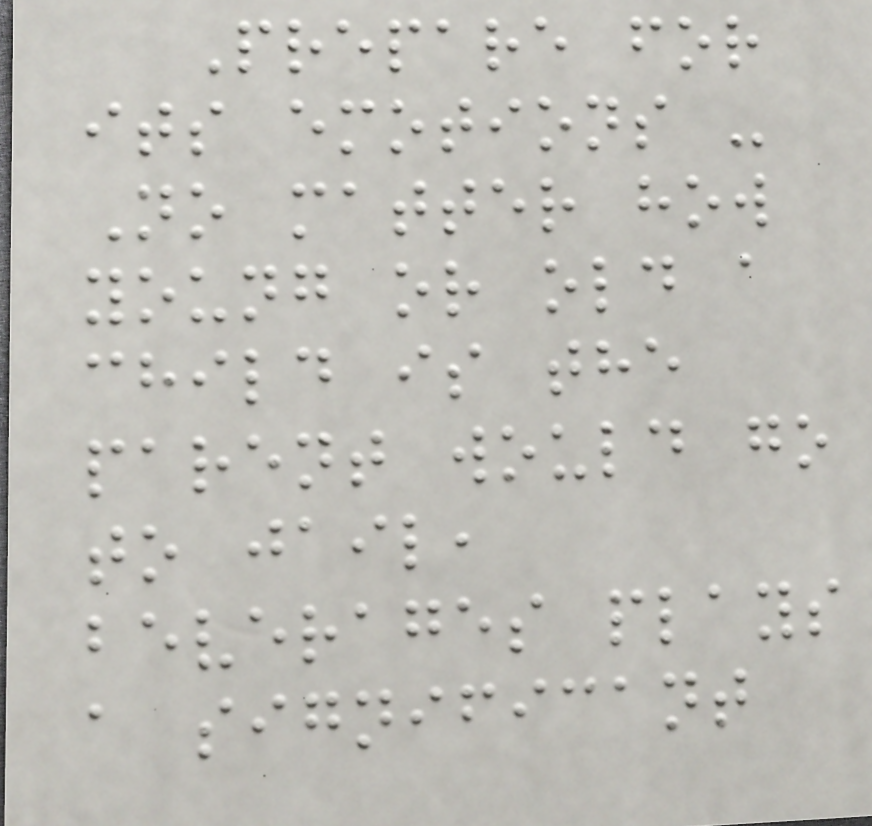Prepare for
its emotions -
No matter how
young or old a
child is the
parent would go
to jail,
beverages plays
a significant
